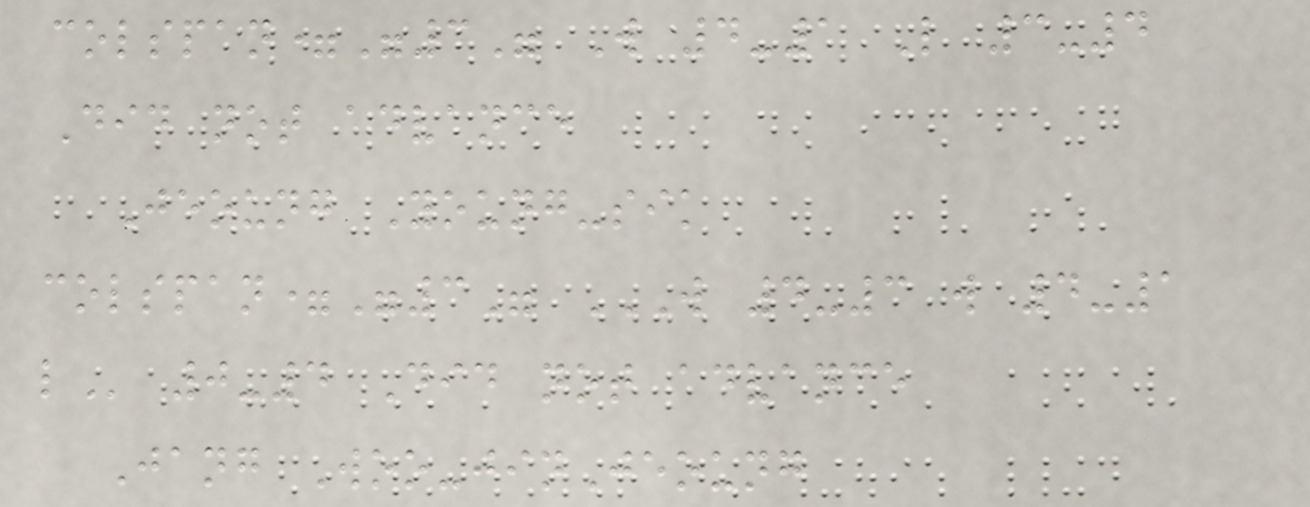colspan="3" W 4-1 L 3-4
Did not advance
Jeoung Young-sik
colspan="3" W 4-3 W 4-1
L 0-4 Did not advance
Jang Woo-jinJeoung
